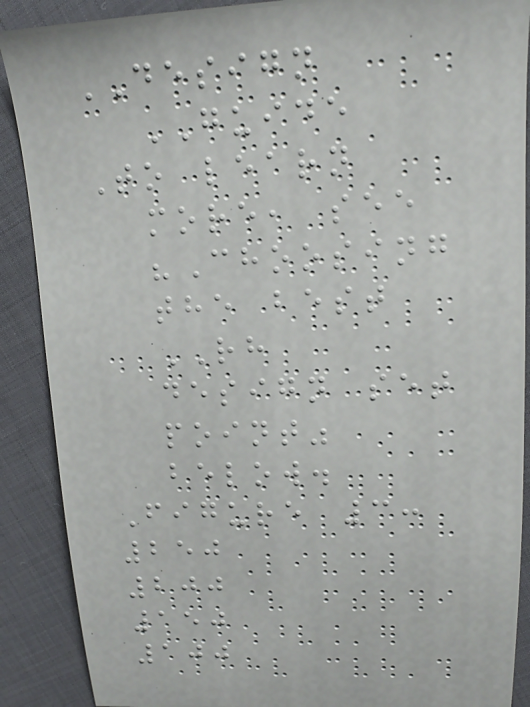DESIGN
GUIDE
To learn
more, see
"Choosing
the best
RH
design set
point"
below.
Figure 3:
250
200
150
100
